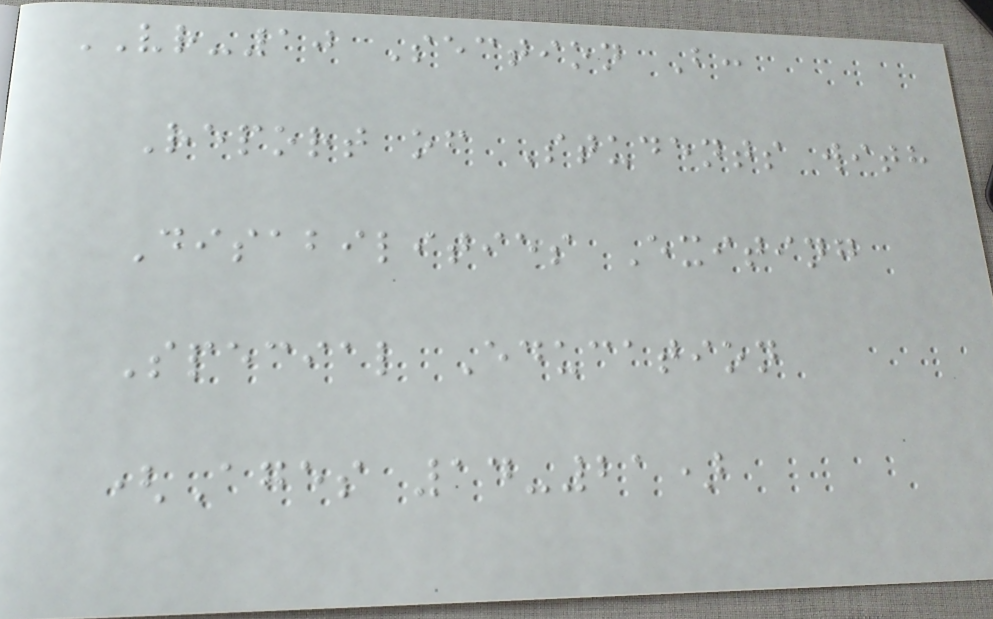VR-10 Section B:
Report of Students with
Disabilities Exiting
Special Education
(Ages 14-21)
